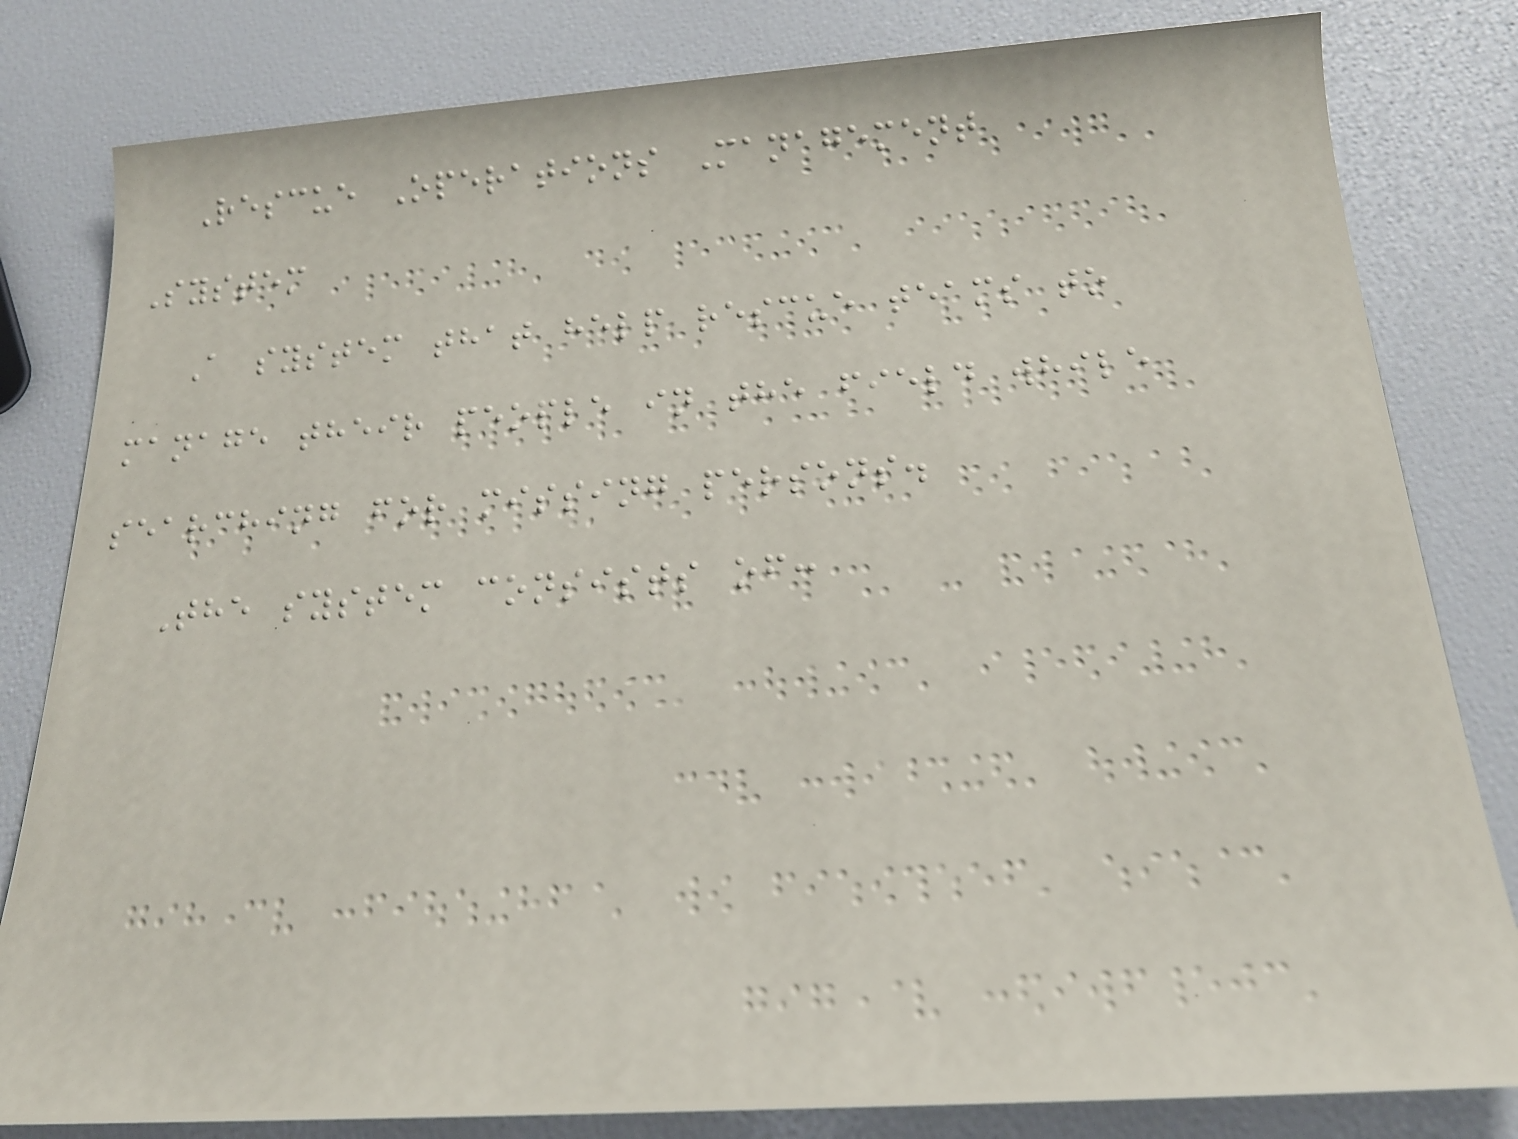Rescue Operations Management
System
A system that help rescue teams to
manage their people in the field while
searching for missing persons.
The system consists of:
